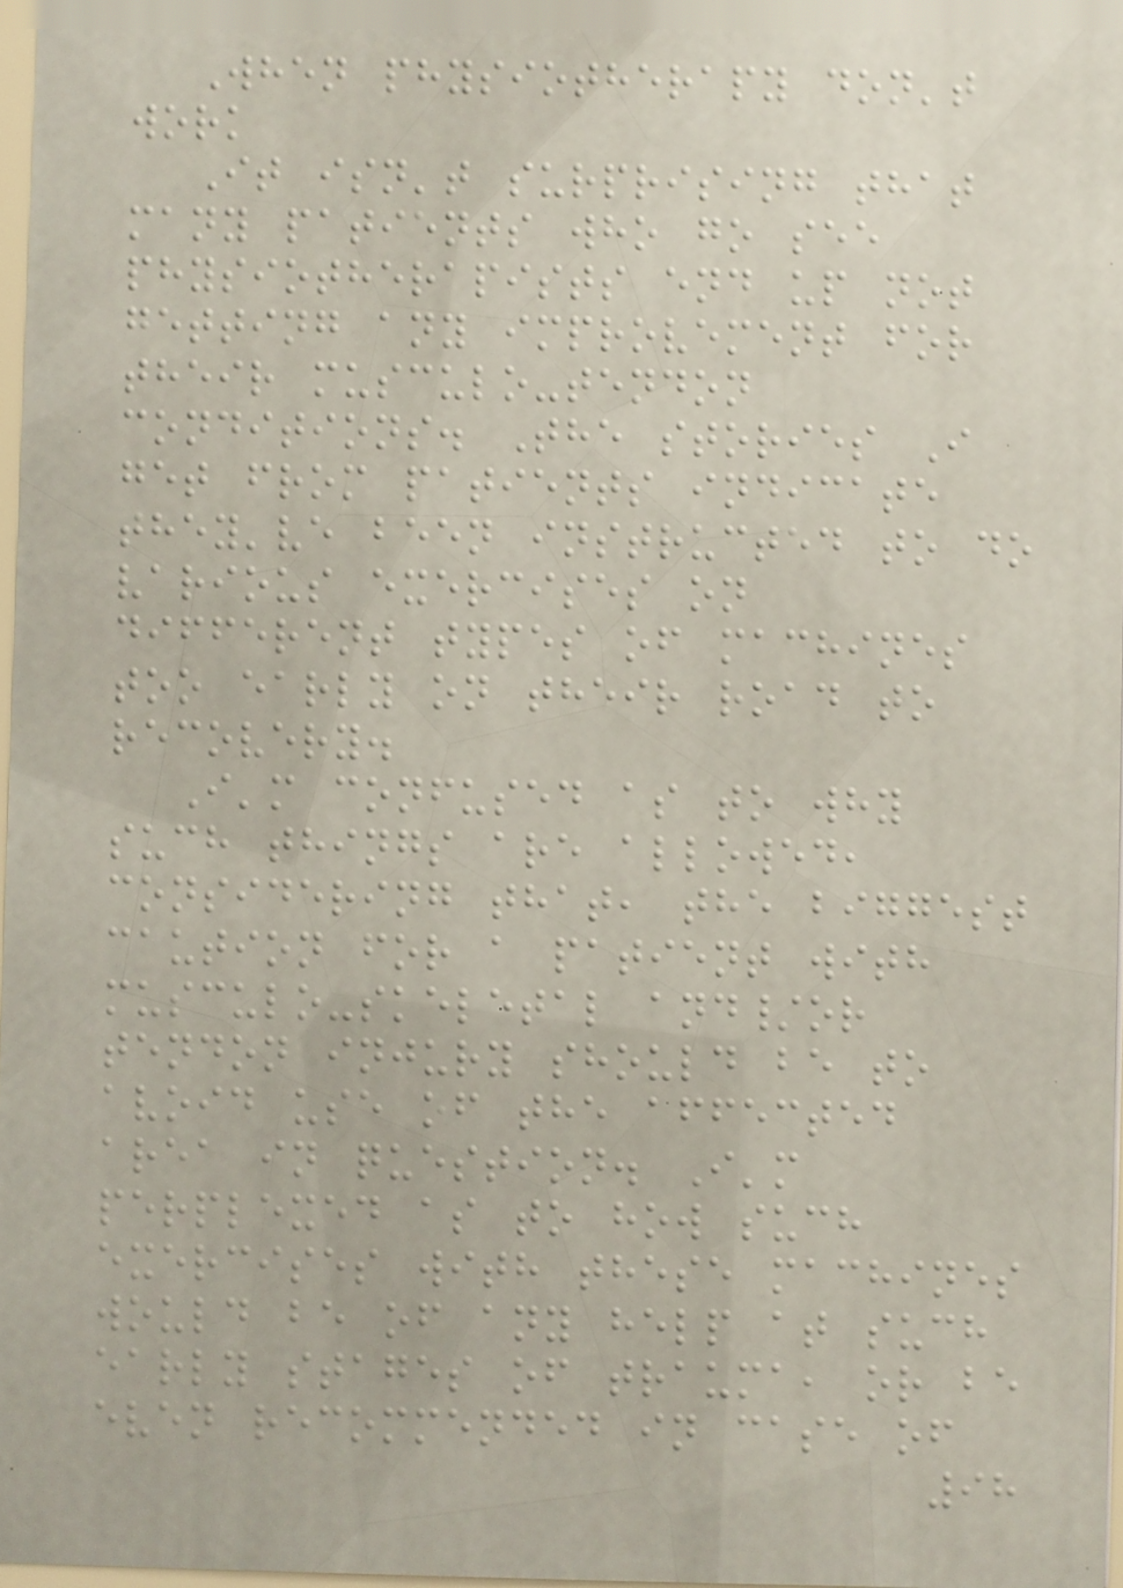When physiotherapy don't
work
It isn't surprising that
many patients who go see
physiotherapists end up not
getting any improvement for
their musculo-tendon
conditions. The stories I
get from patients indicate
they've been instructed to do
various exercises on
different types of machines
too early on their road to
recovery.
I'm confused as to why
such things are allowed,
considering that, the biggest
caution for a patient with
musculo-skeletal and/or
tendon injury should be to
avoid use of the affected
area in question. I'm
perplexed as to how such
exercises with these machines
would be of any help at such
early stages of trauma, or be
even recommended in case of
98
